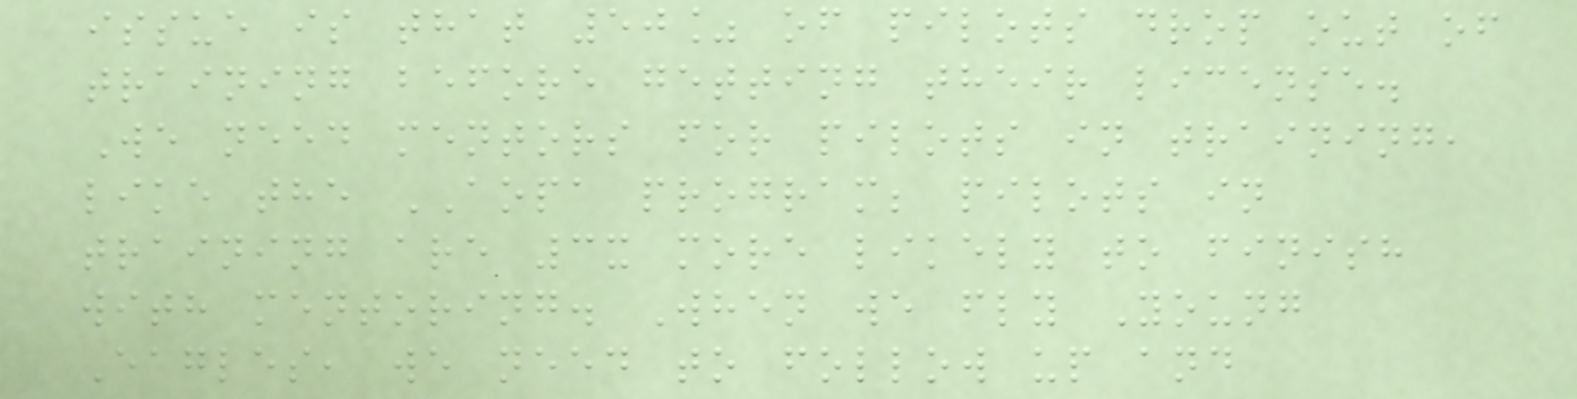issue is that 50% of pilots drop out of
training before getting their license.
We need mentors for pilots in training,
like the AOPA program; pilots in
training are 3x more likely to finish
with mentoring. When we fly Young
Eagles, we need to follow up and
